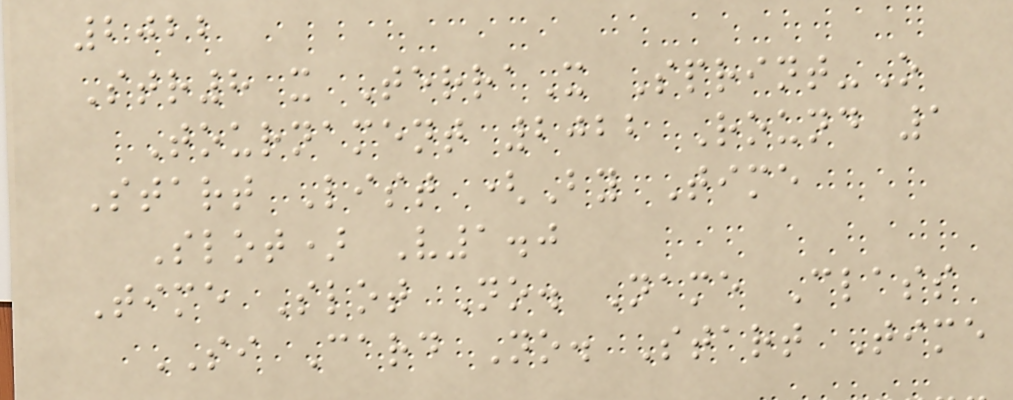2022
Str8 x TerraX Sprint-O
Tournament 2022 Round 1
Start List (By Time
Slot) V1.0
Time Slot No. Name Class
SI Card No. Start Time
